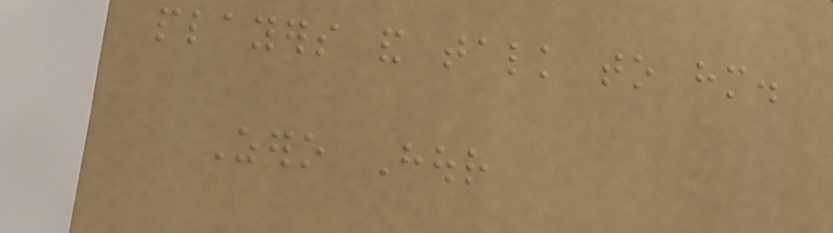players and talk to him.
Zero Hour
